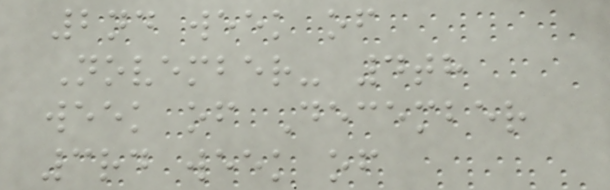2nd week of
November- 4th
week of December
3rd week of
